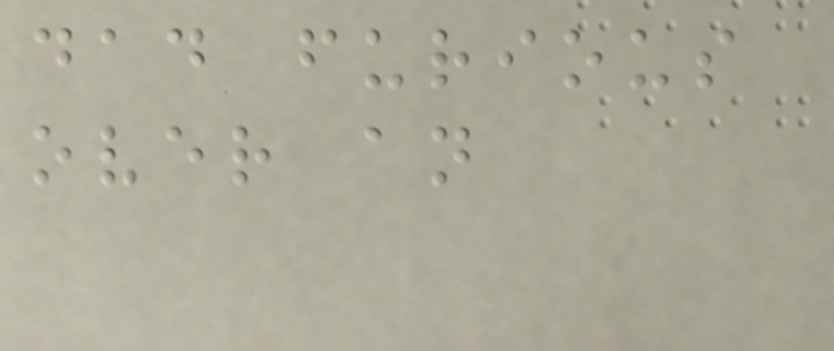dad furious
over an
